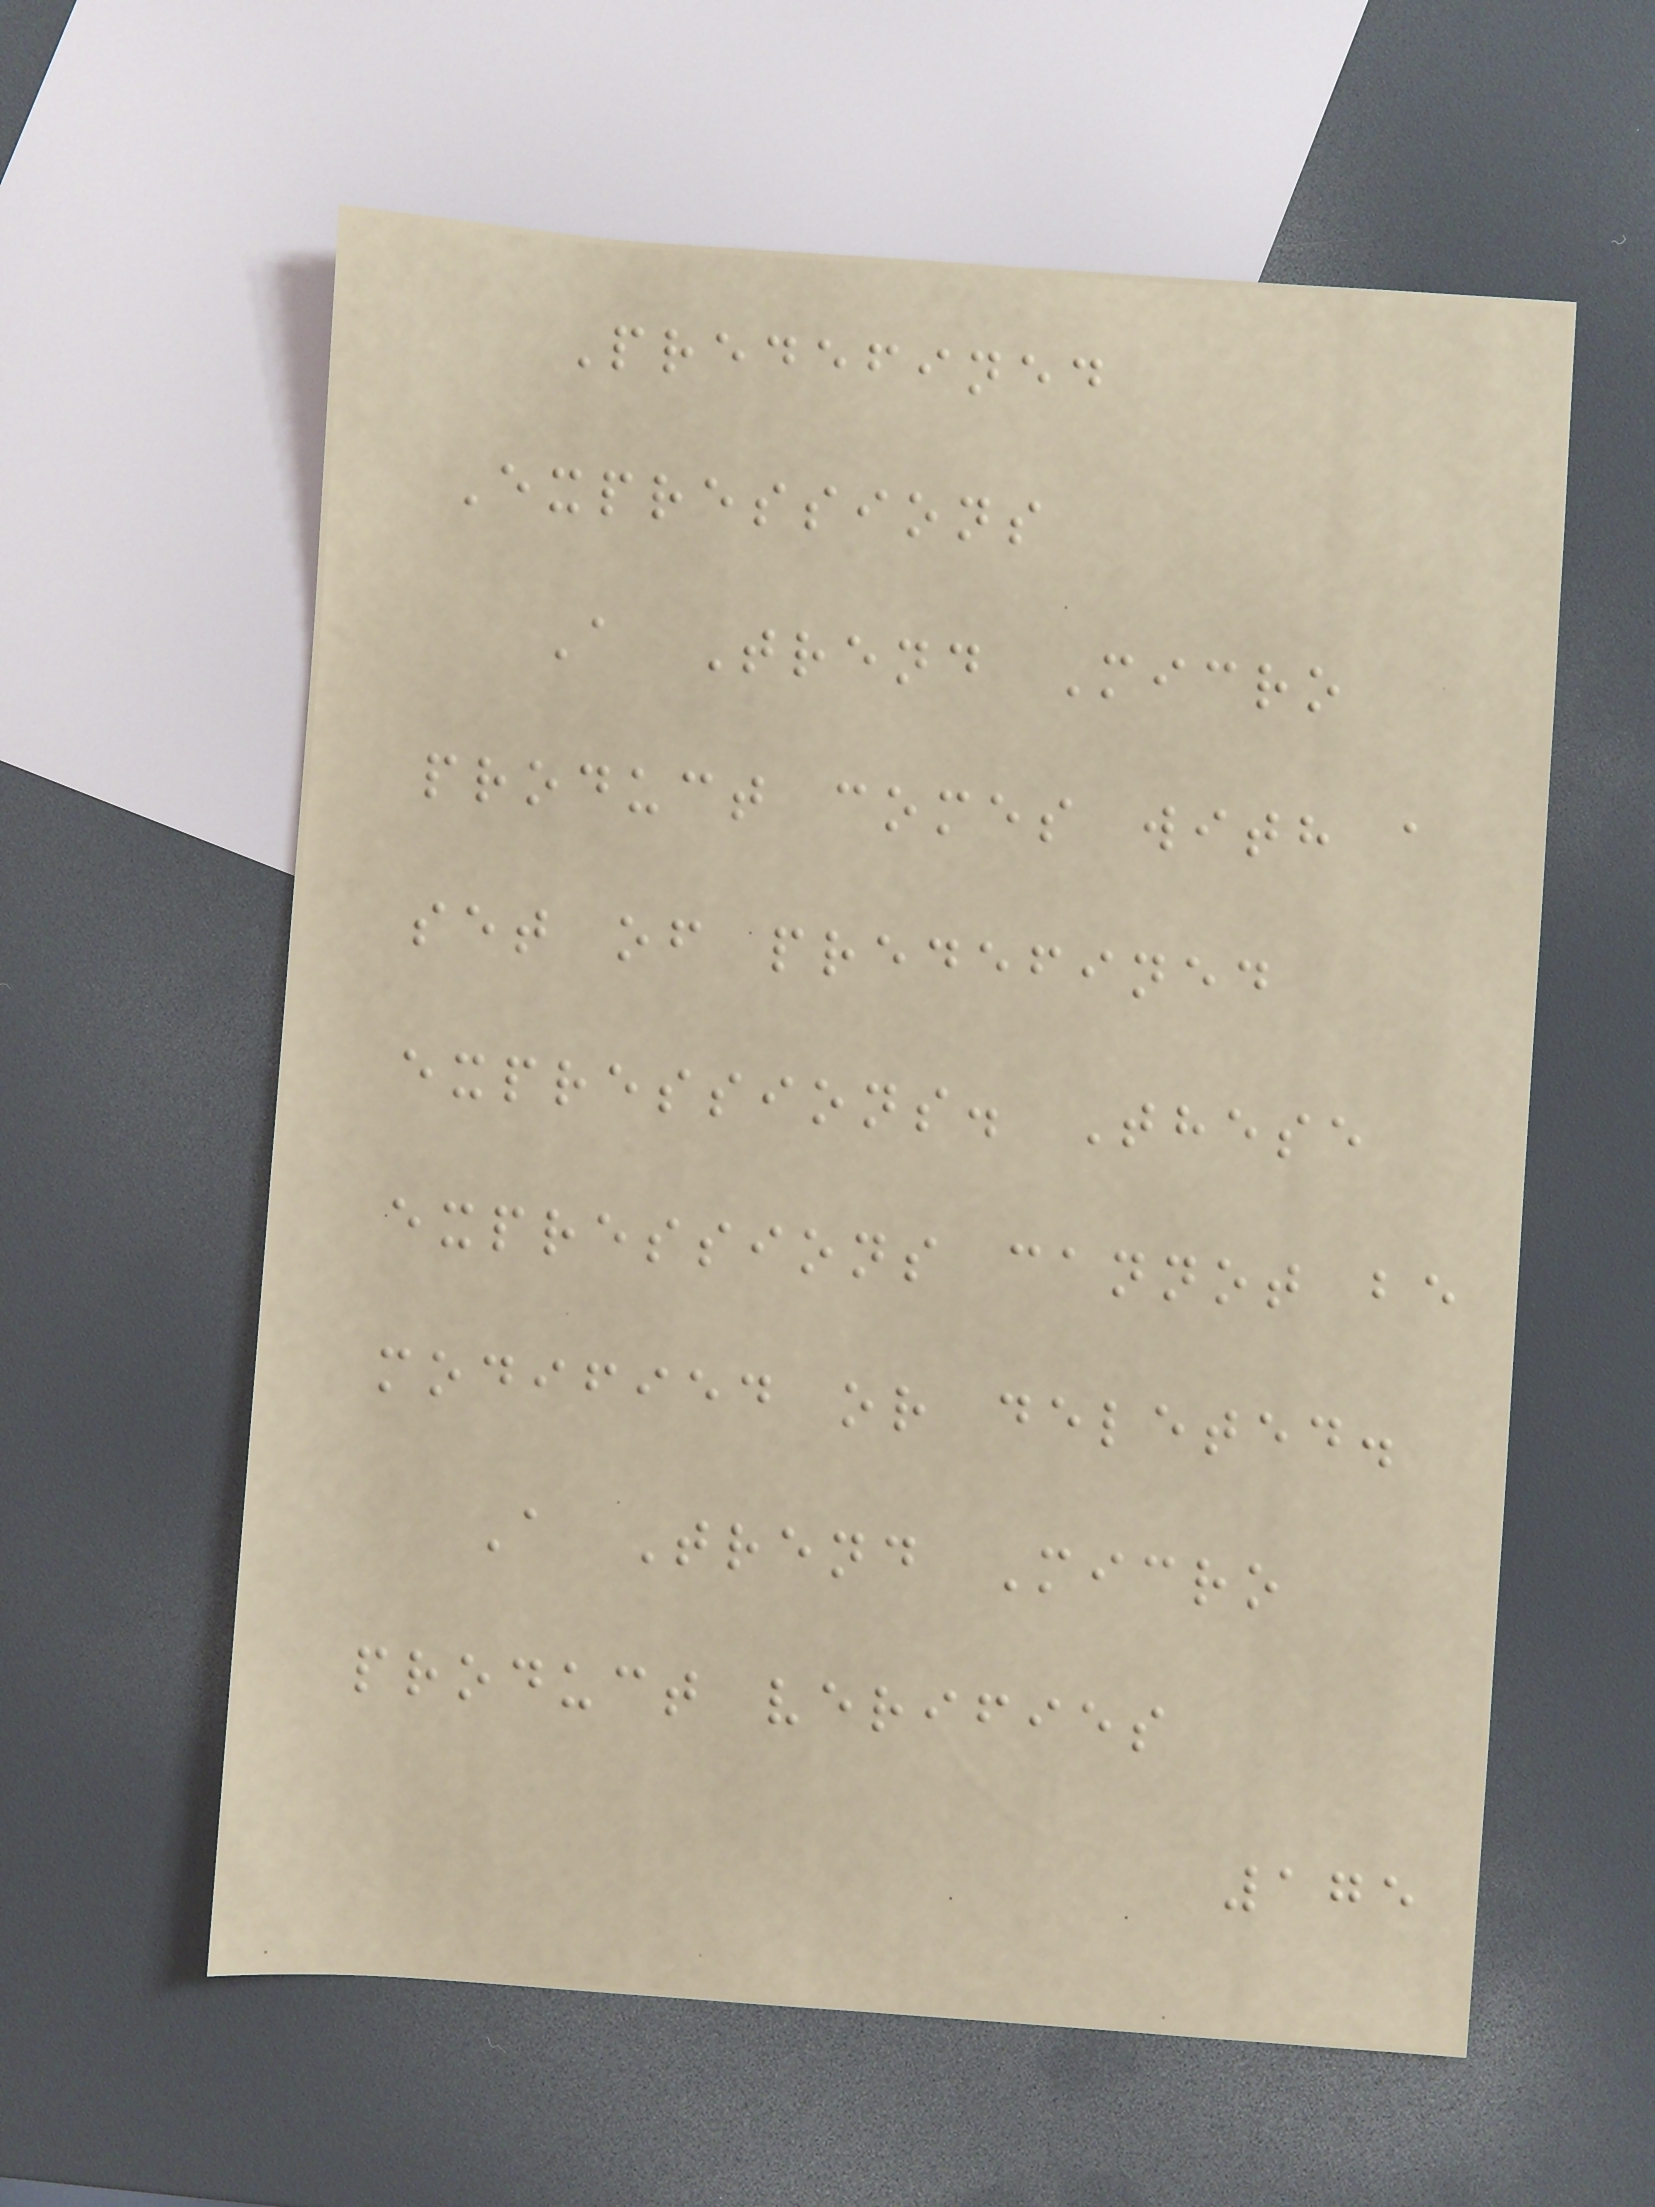Predefined
Expressions
A Trend Micro
product comes with a
set of predefined
expressions. These
expressions cannot be
modified or deleted.
A Trend Micro
product verifies
175
